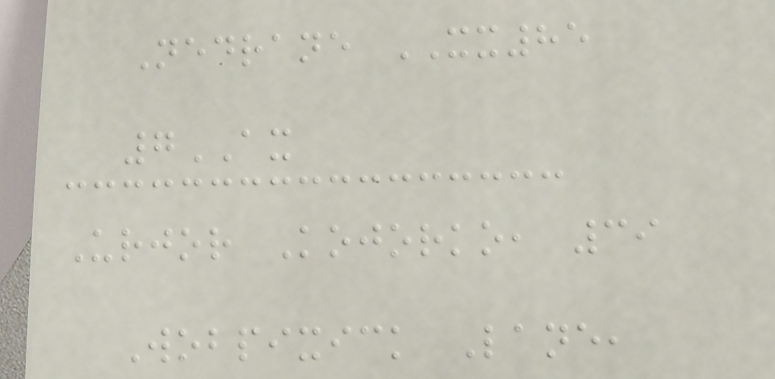Nedrane XX85
7AX
Urjor Kojorko, 39
Wobpixick Lane,
